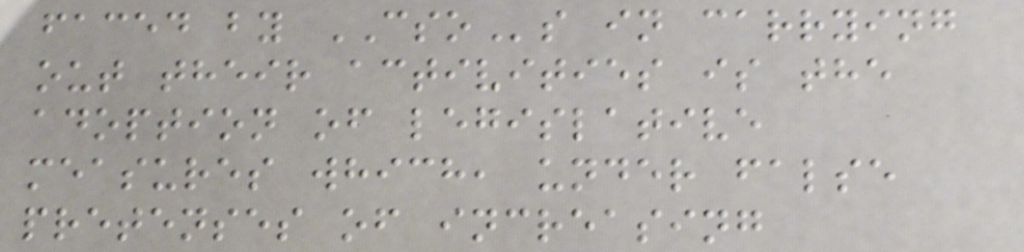faced by CSOs in carrying
out their activities is the
adoption of legislative
measures which, under false
pretenses of increasing
